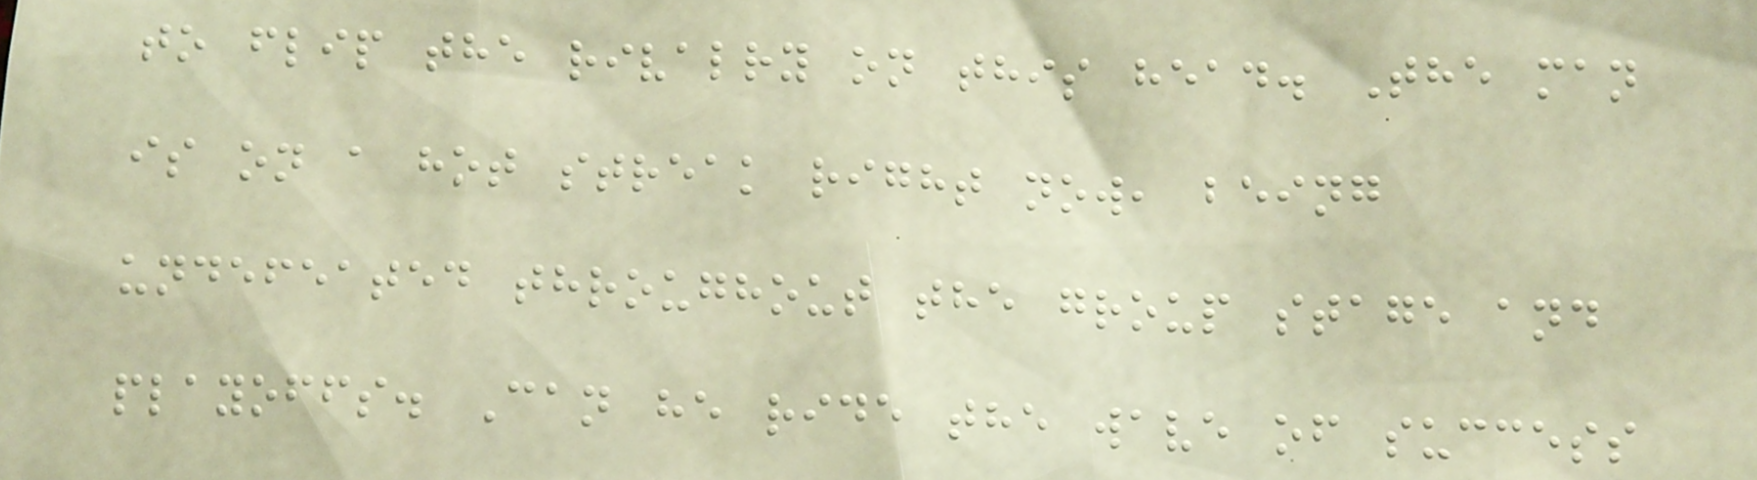to flip the rivalry on this head. The man
is on a hot streak right now, being
undefeated throughout the group stage and
playoffs. Can he ride the wave of success
